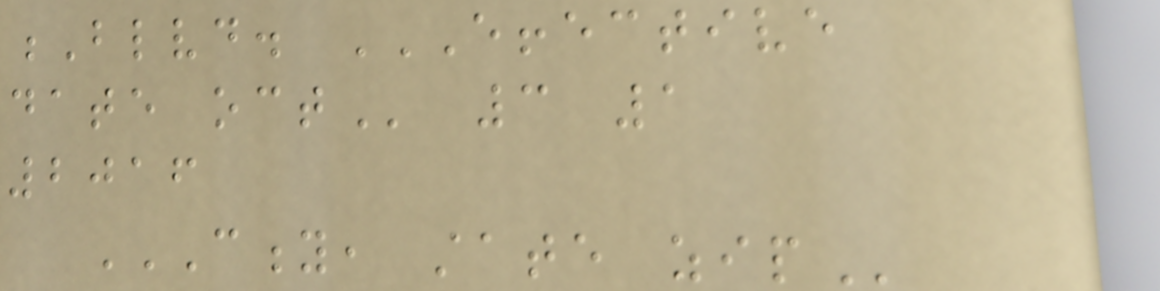Blvd. EFFECTIVE
DATE OCT 3 1
2016
CITY, STATE ZIP
